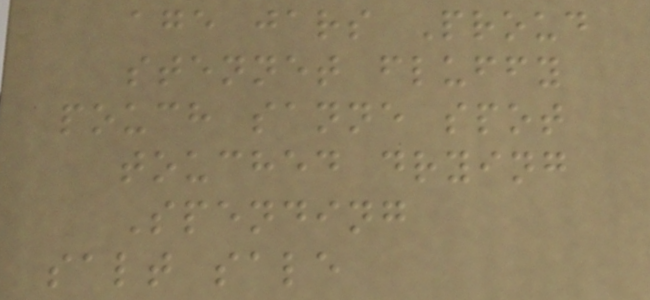age jars Proud
stennet fluffy
pouch sanne spot
touched drying
Spending
salt sale
